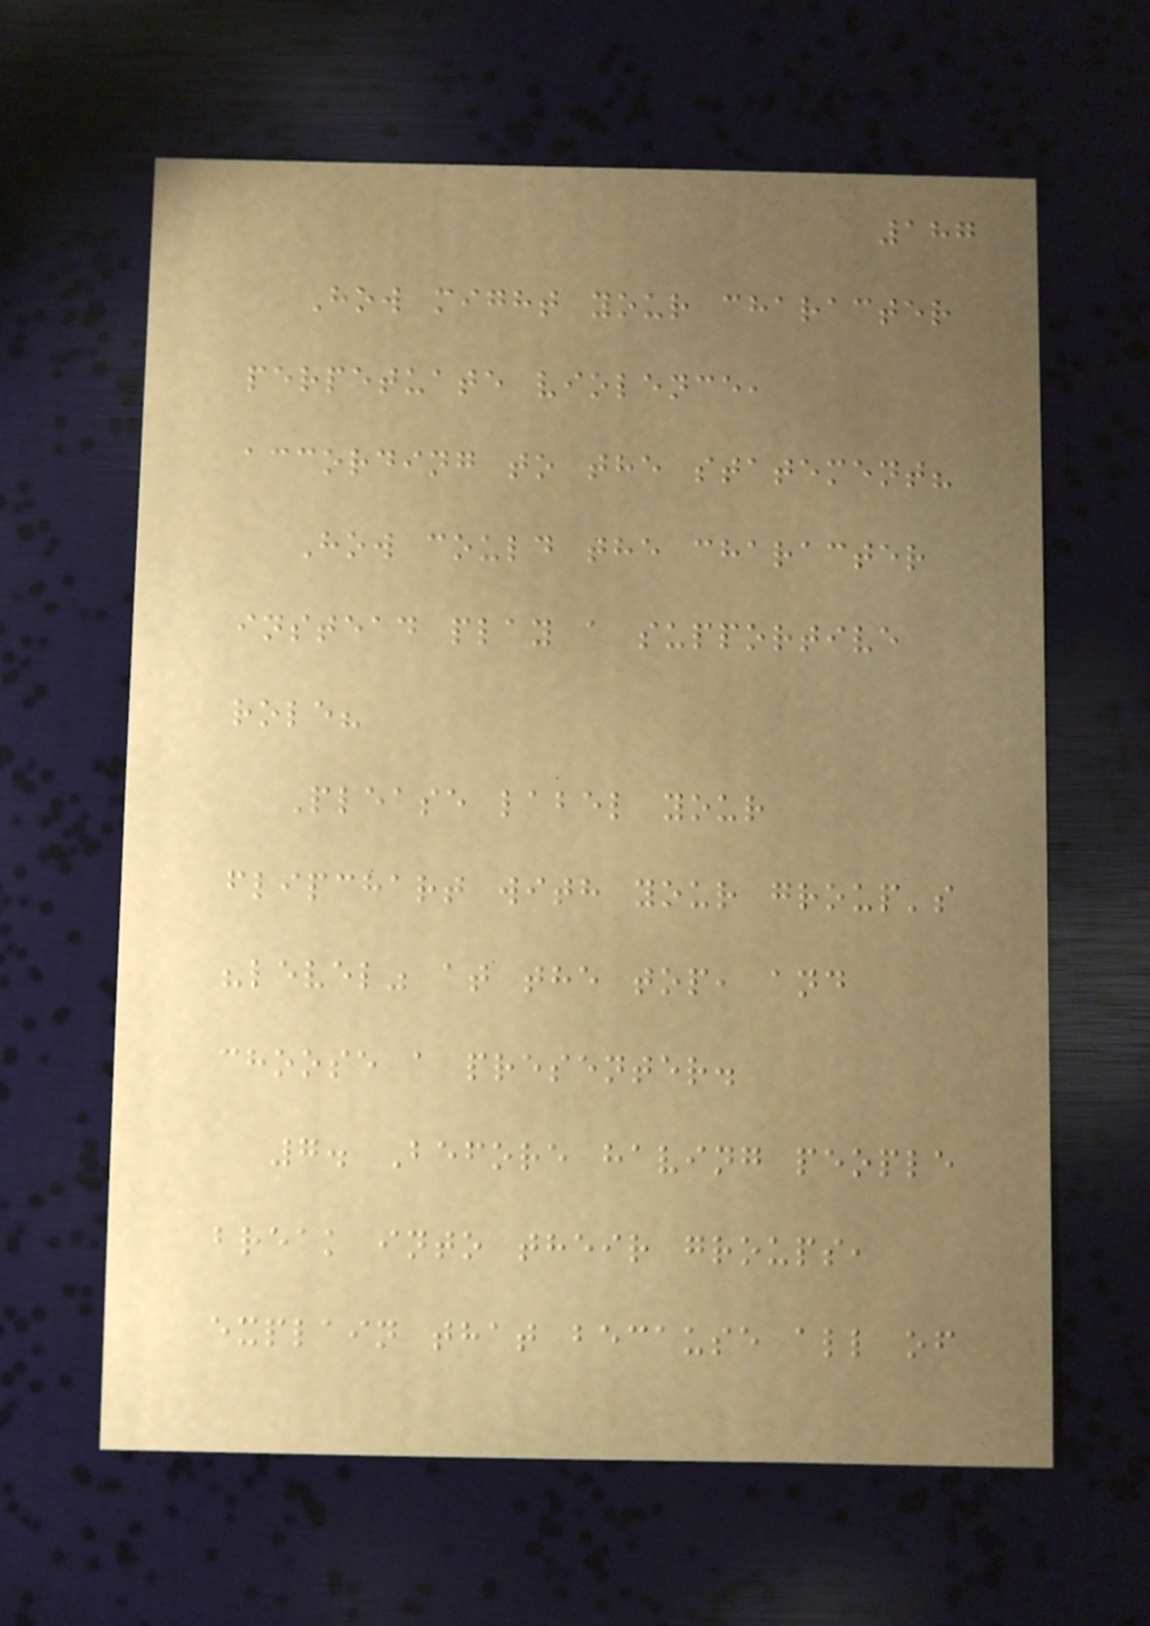187
How might your character
perpetuate violence,
according to the statement?
How could the character
instead play a supportive
role?
Please label your
flipchart with your group's
"level" at the top, and
choose a presenter.
7. Before having people
break into their groups,
explain that because all of
